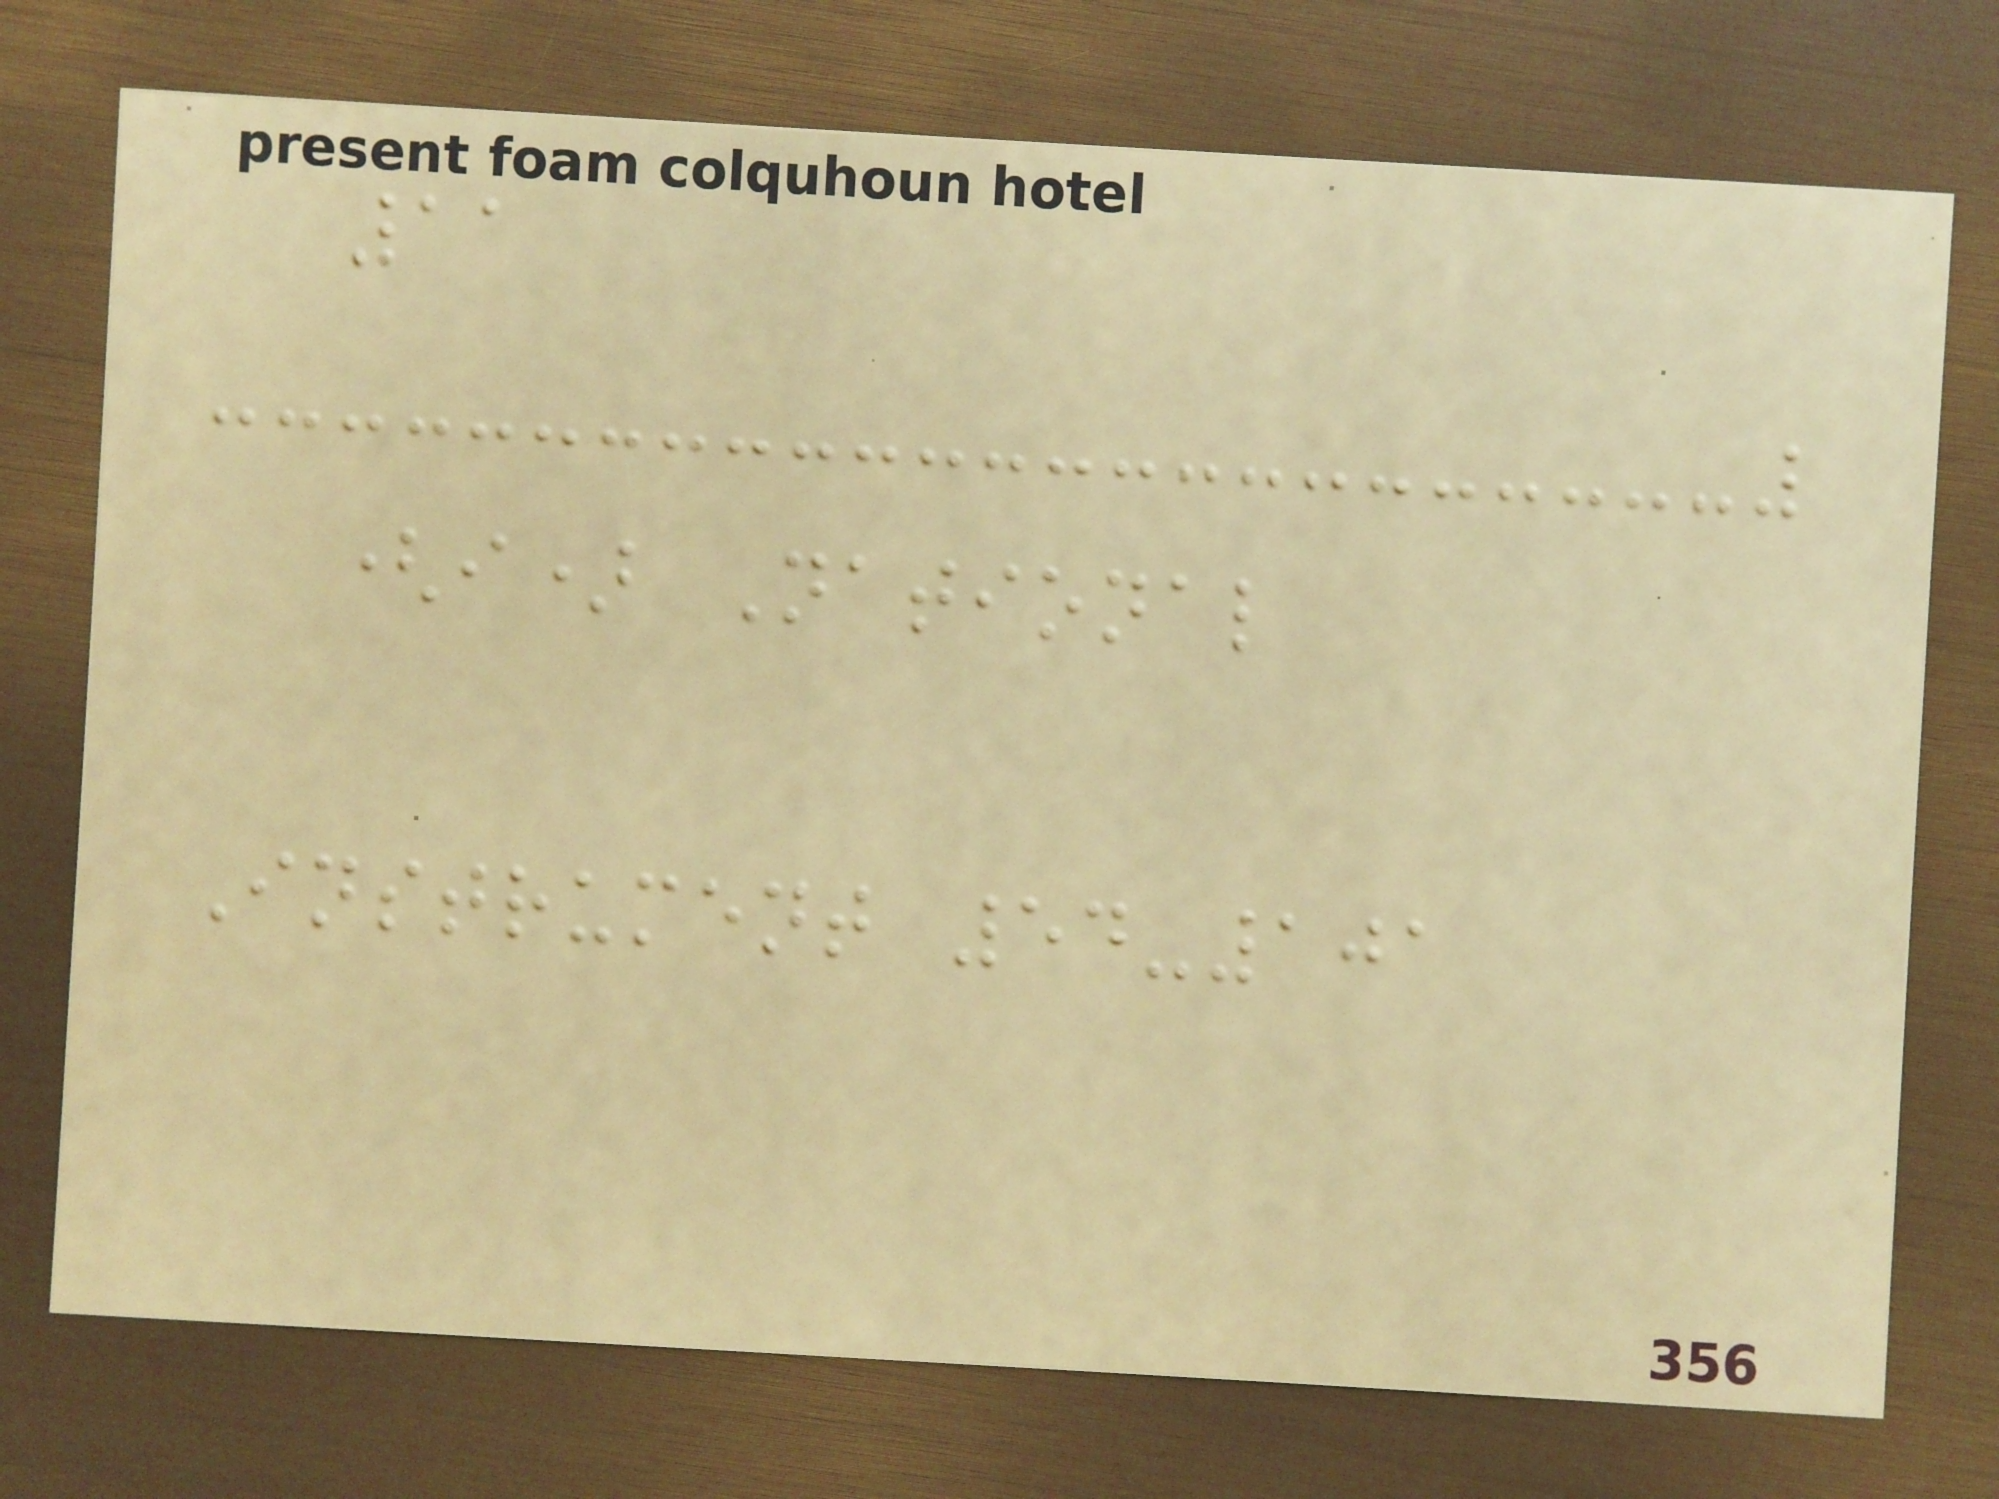11
(i) National
Instrument 54-101
